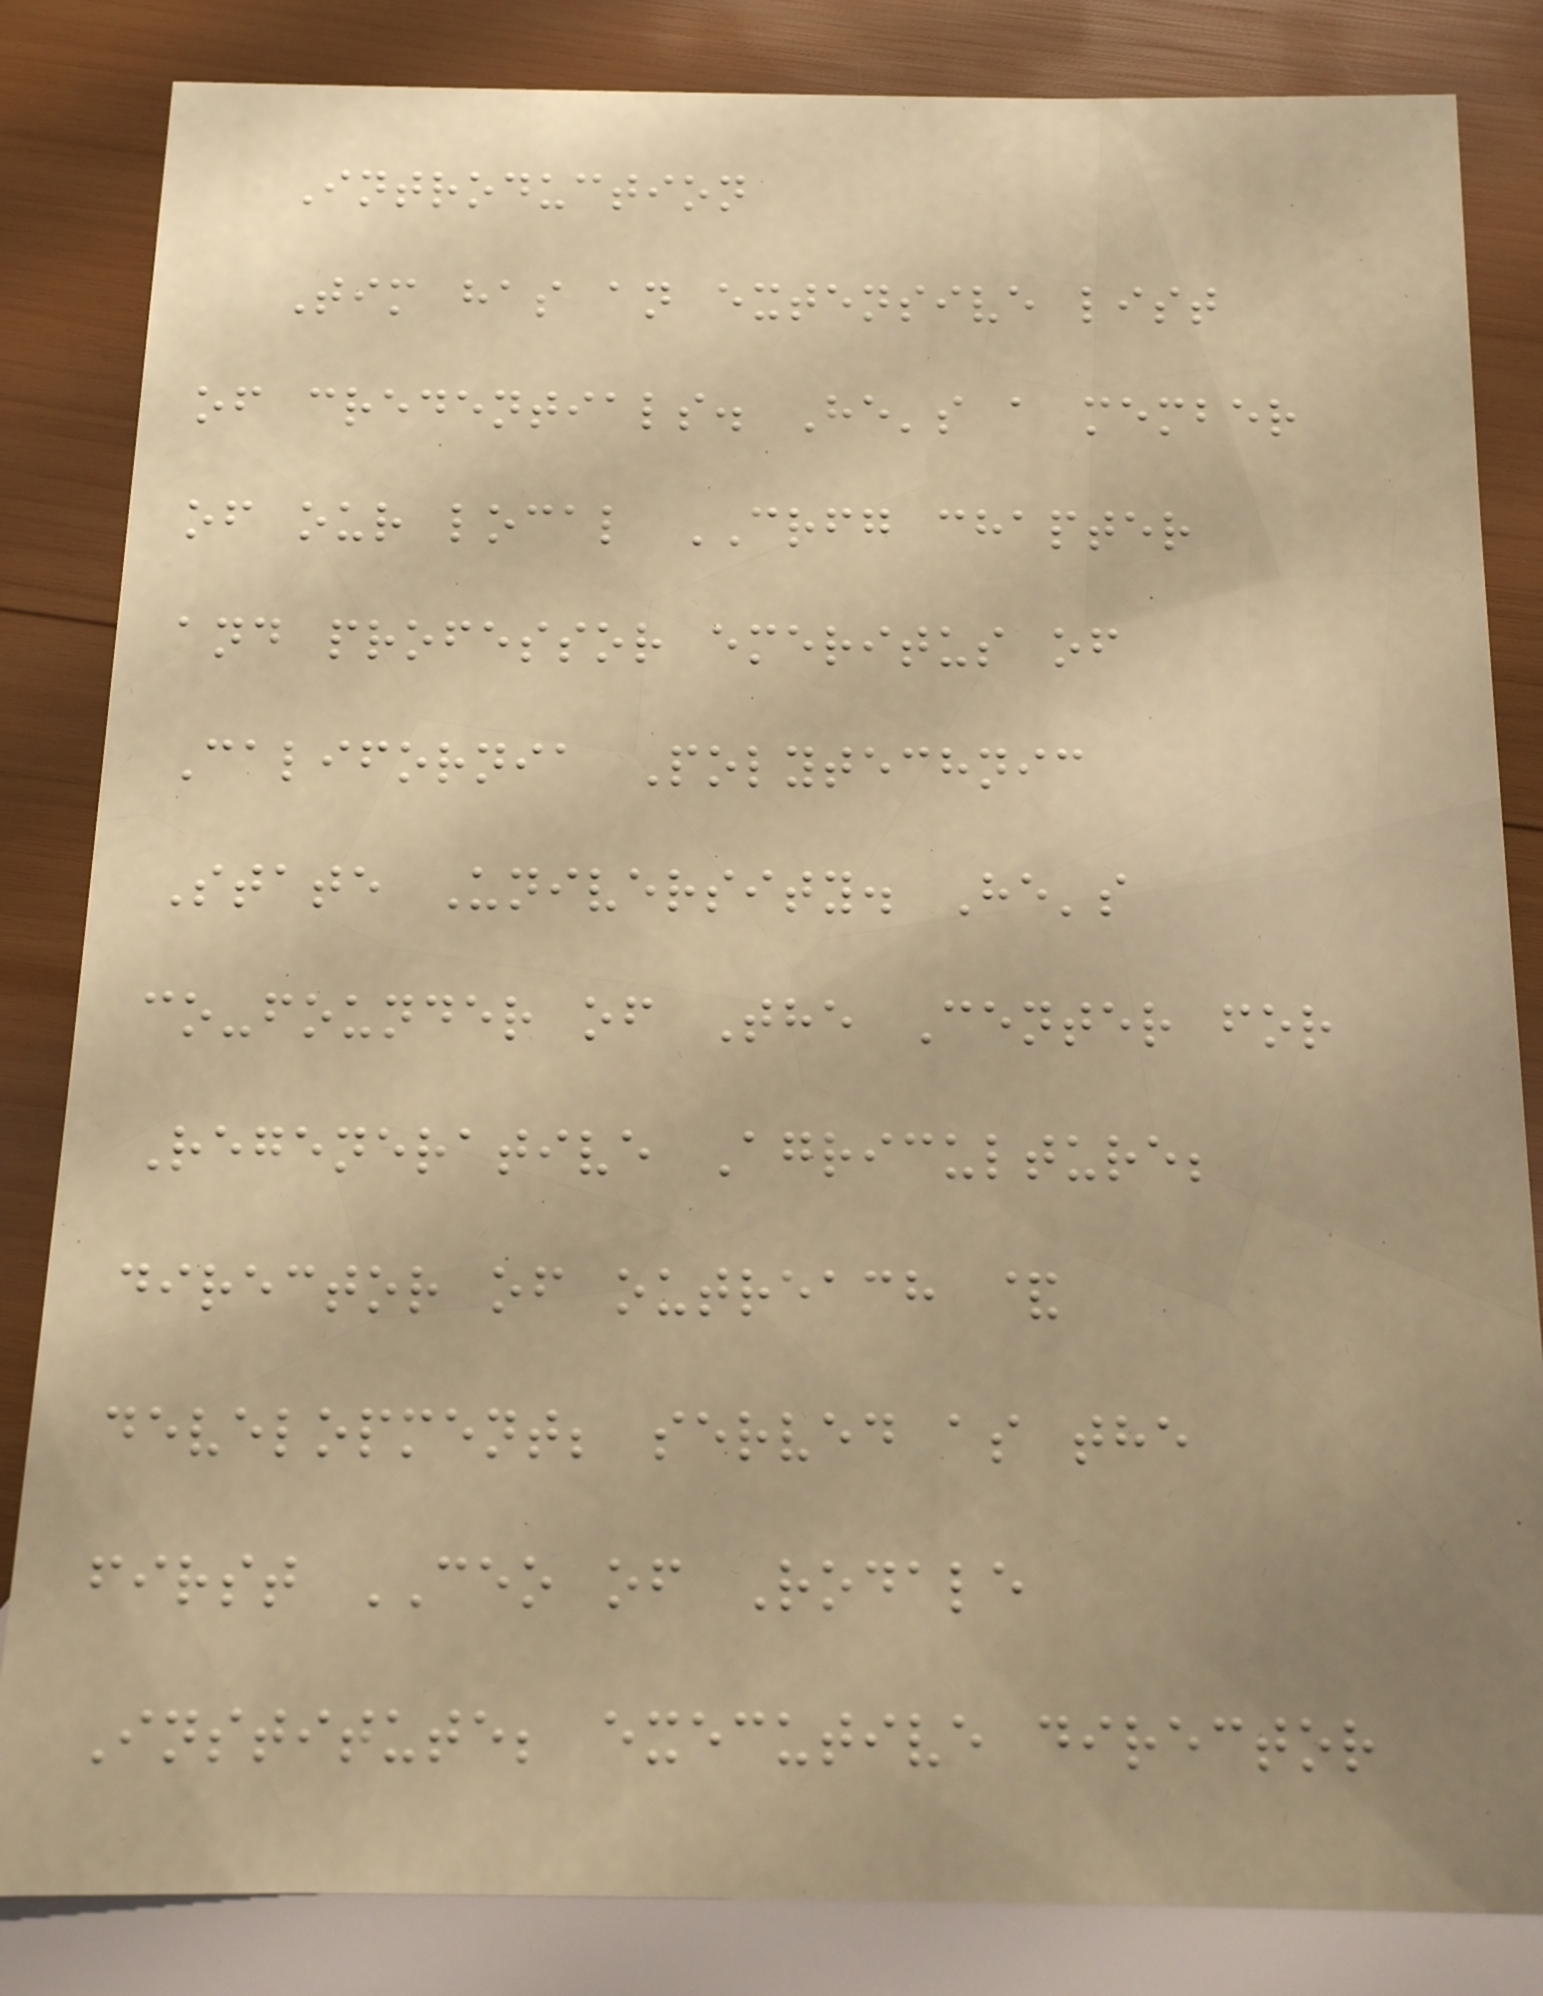Introduction
Tim has an extensive list
of credentials. He's a member
of our local CRFG chapter
and professor emeritus of
California Polytechnic
State University. He's
co-founder of The Center for
Regenerative Agriculture;
director of outreach &
development; served as the
first CEO of Rodale
Institute; executive director
